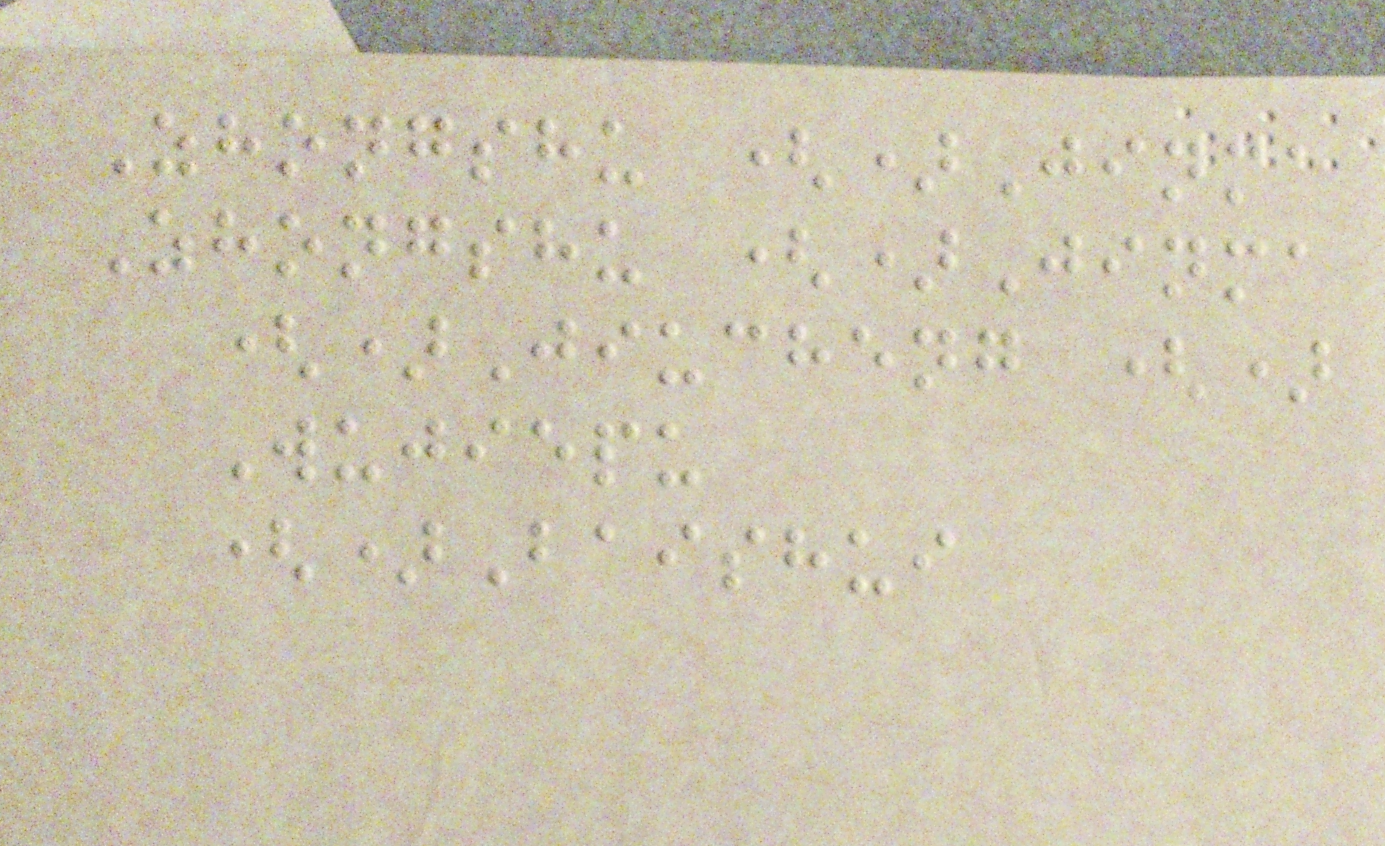Zhongshu ()Jinma
Zhongshu ()Jinma
()Jiucheng ()
Wujiepu
()Baishui
